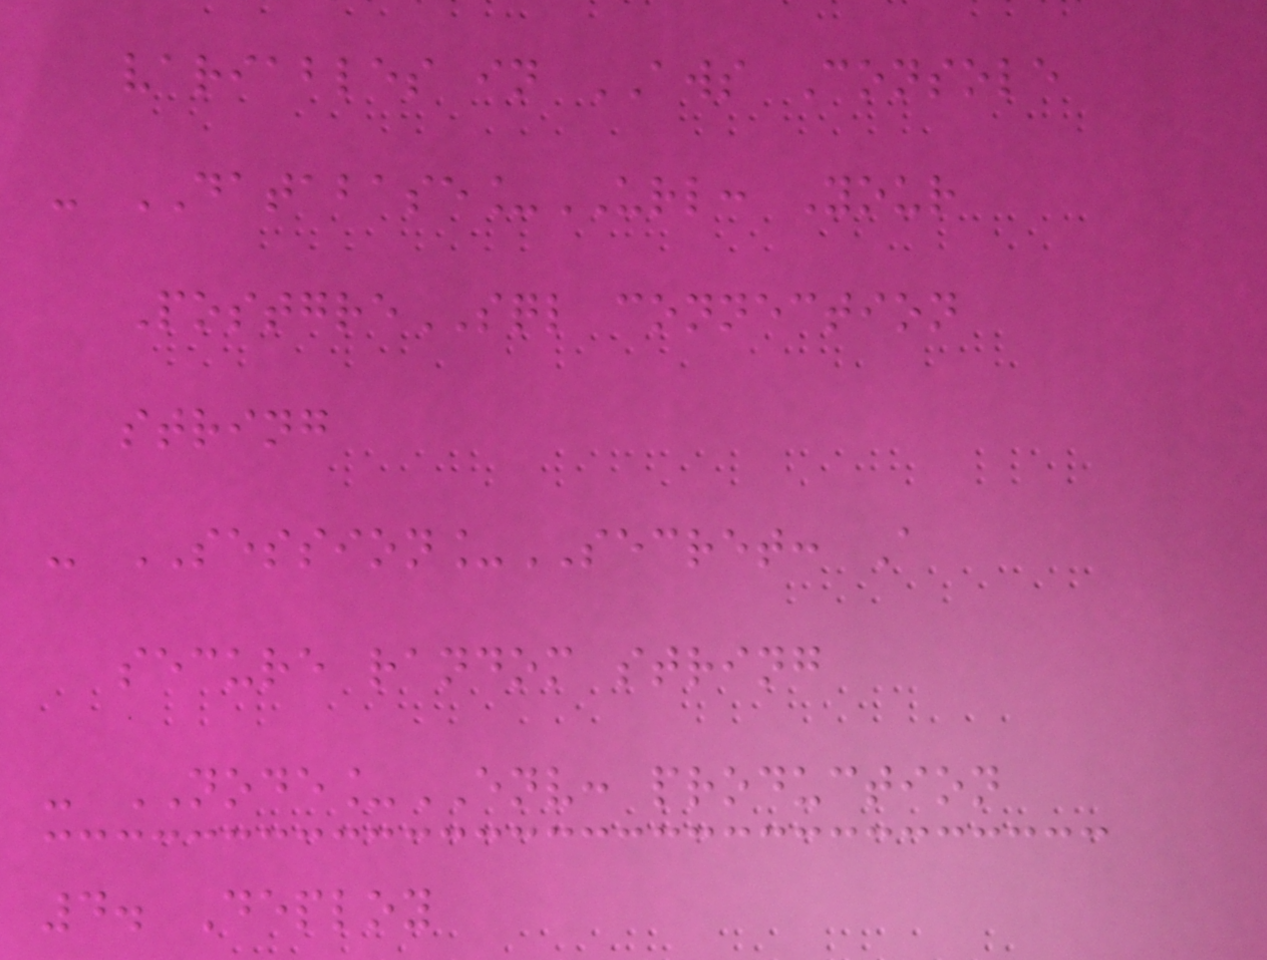variables in AWS Console
- DATABASE_URL: Your
PostgreSQL connection
string
- SESSION_SECRET: A
secure random string
- NODE_ENV: production
4. Deploy
